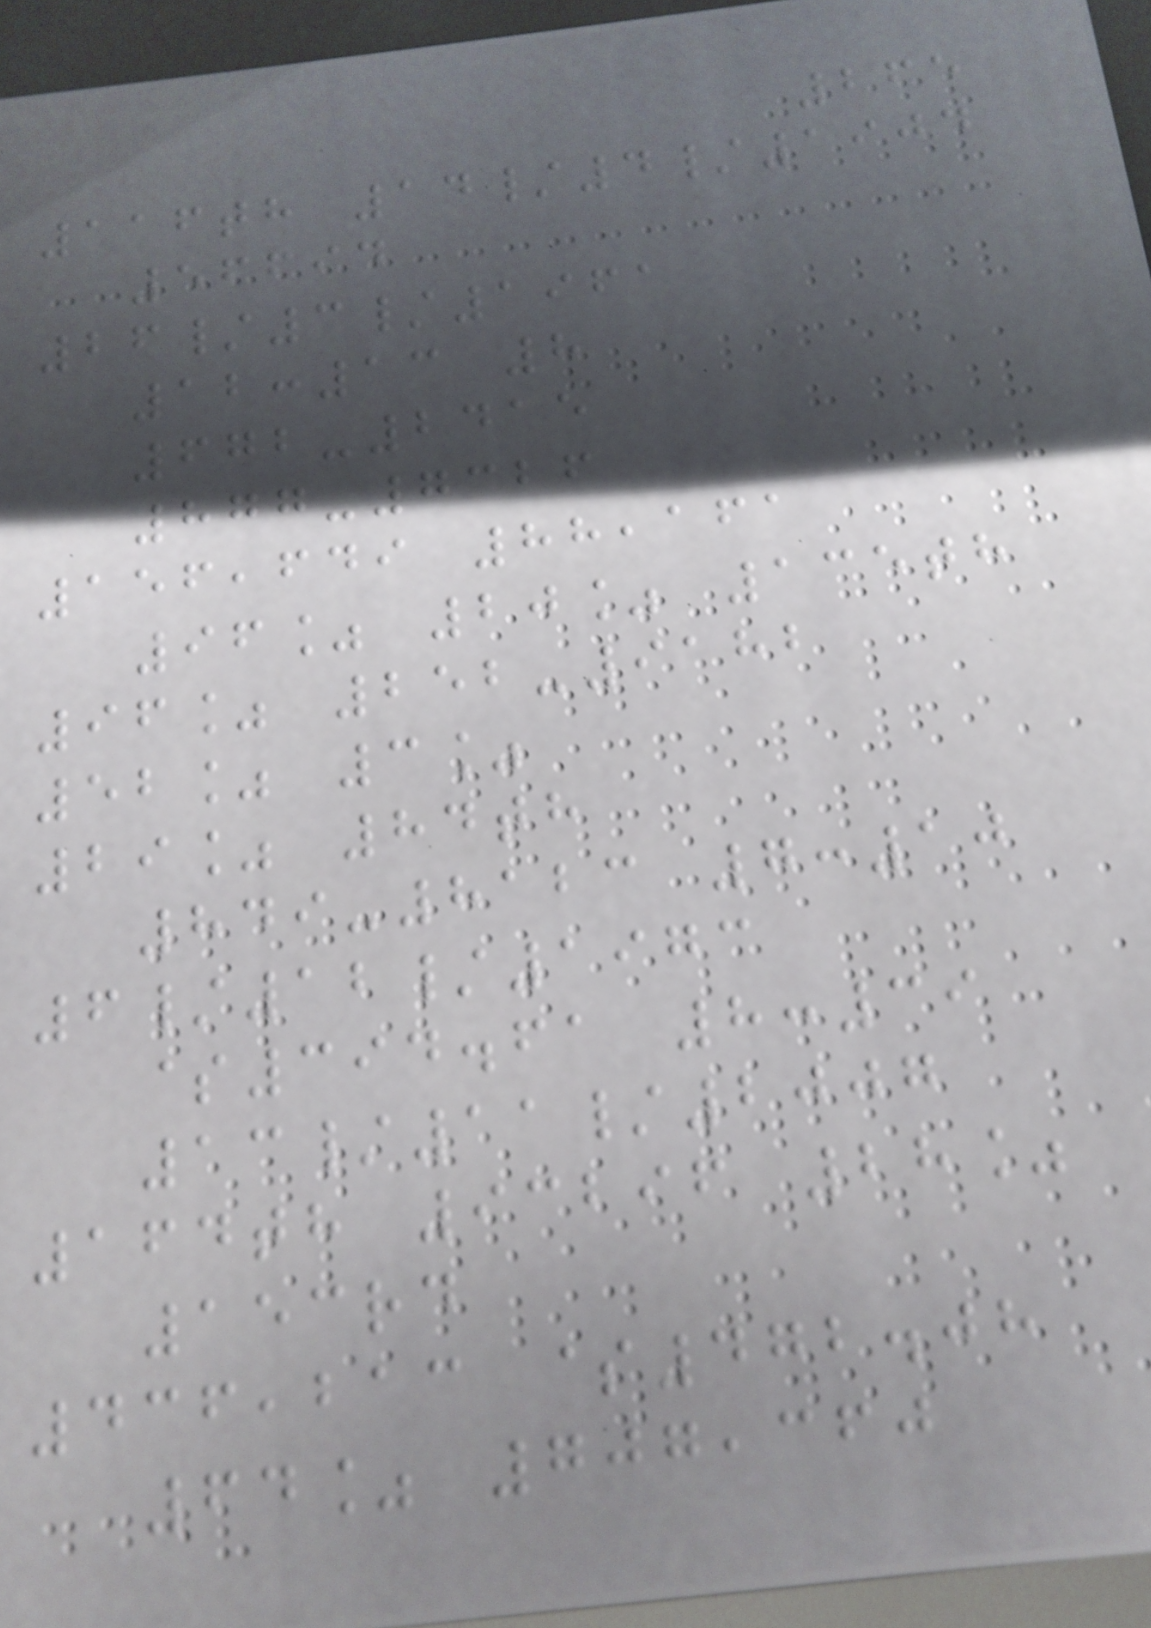265
116th 14/4/1904
56694
26/3/1961
12:13 8
672-2415
877-7326
156,649 88,161
96% 20% 135th
96% 252-9182
52% 3%
29% 84th
849-8123 7:10
6/12/1973
$394.61 8:39
13/11/2007
164th 93296 28%
153rd
436,213 $472.08
64% 707,360
